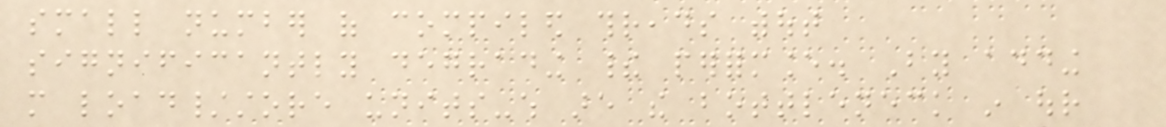small number of compiled threads without
significantly degrading their performance. By adding
more load/store units-which are the bottleneck in our
